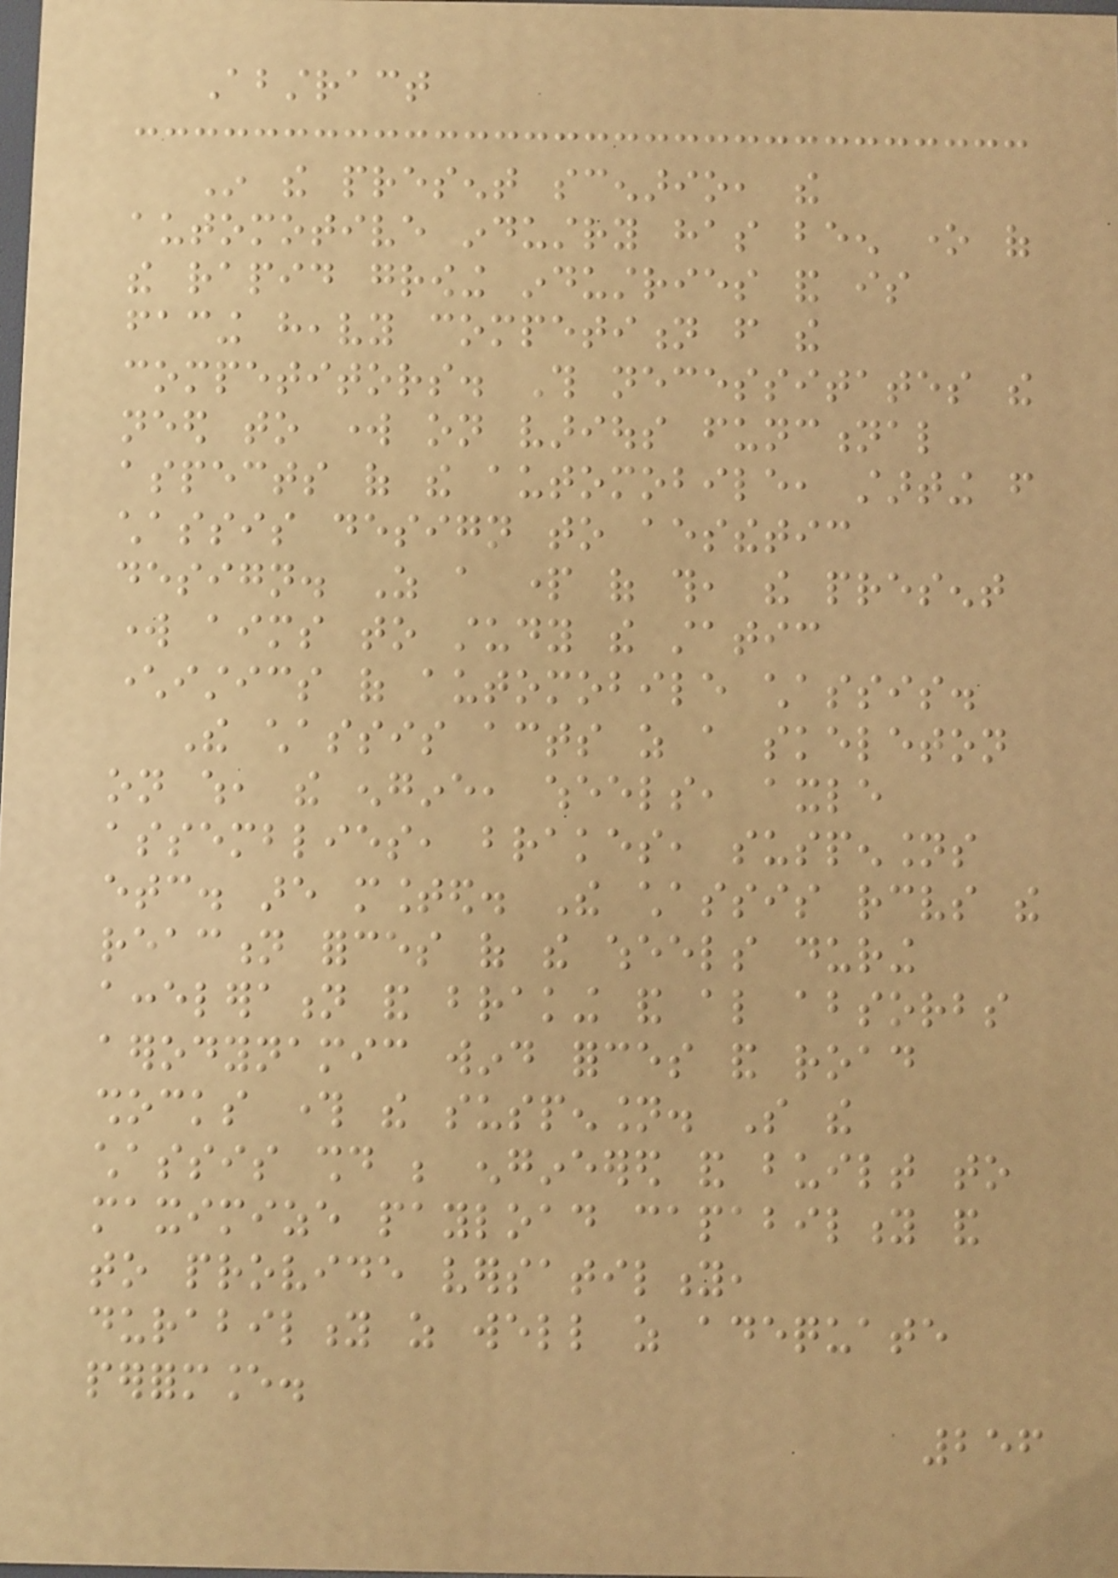Abstract
In the present scenario, the
automotive industry has been one of
the rapid growing industries and is
facing heavy competition from the
competitors. This necessitates the
need to work on various functional
aspects of the automobile, starting from
chassis design to aesthetic
design. As a part of this, the present
work aims to study the static
characteristics of automobile chassis.
The chassis acts as a skeleton
on which, the engine, wheels, axle
assemblies, brakes, suspensions
etc. are mounted. The chassis receives the
reaction forces of the wheels during
acceleration and braking and also absorbs
aerodynamic wind forces and road
shocks through the suspension. So the
chassis should be engineered and built to
maximize payload capability and
to provide versatility,
durability as well as adequate
performance.
256
